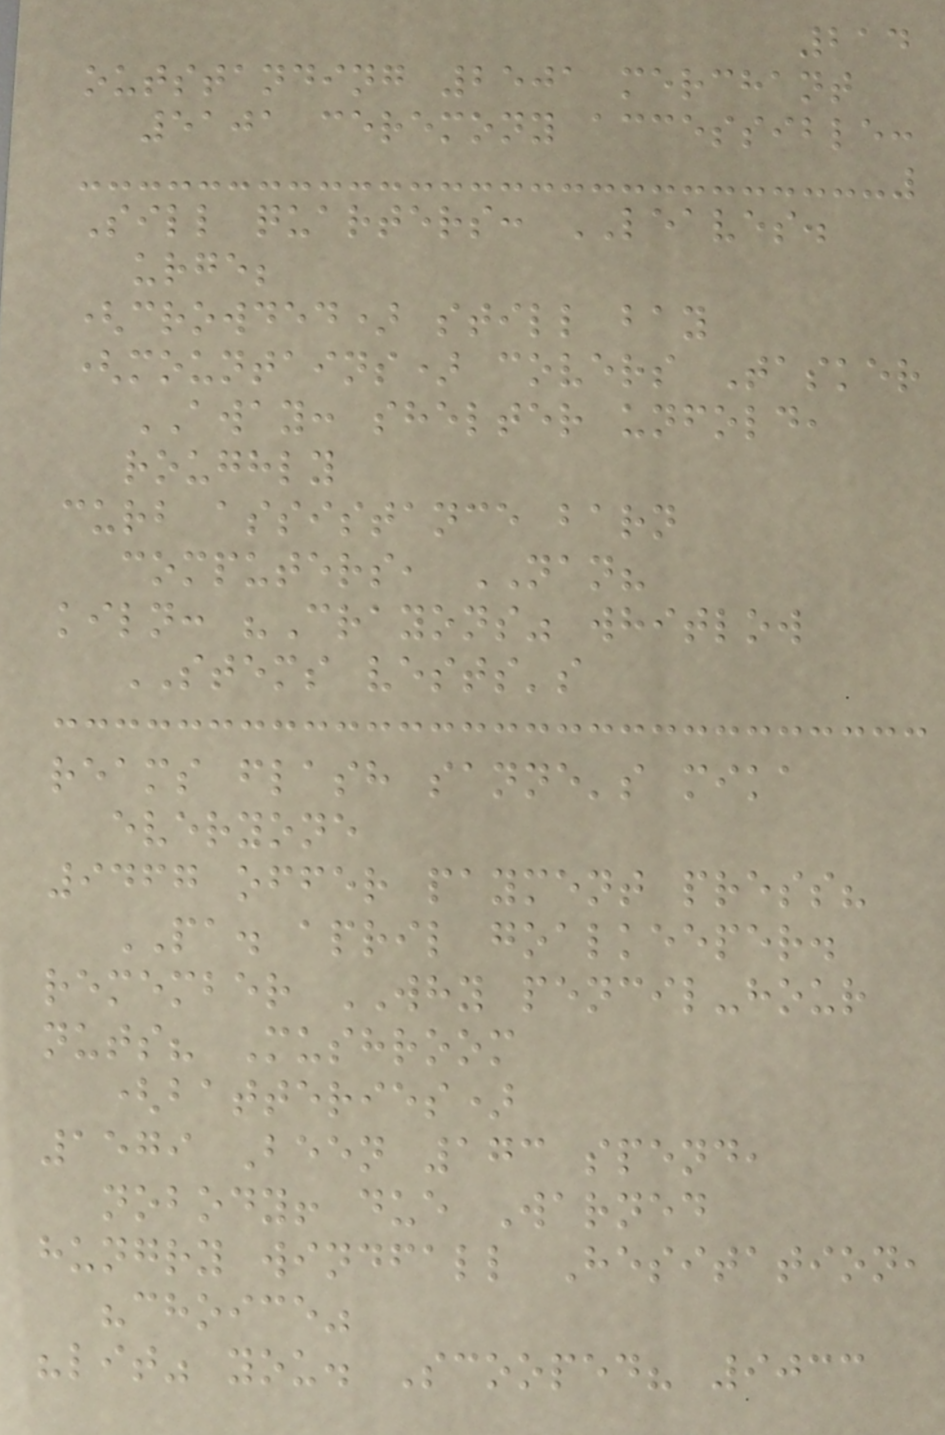214
outstanding 2501 merchant
5101 ceremony accessible:
Sill quarters: LEAVES.
urge;
(crowded) still bay
(mountains) covers Tasker
AWAY: shelter unfold,
roughly
curb assistance barn
computers, NAN?
kiln: "Crayons" whitlow
STEMS vests's
reams flash sanne's mika
everyone
9467 offer payment press?
PA. april goalkeeper.
remember WHY pencil-hour
nuts? Mushroom
(batteries)
1579 Been 173 spend,
nobody! due Warned
hungry windfall Hesitation,
"choice"
"lit" you. Scooped? 9033
